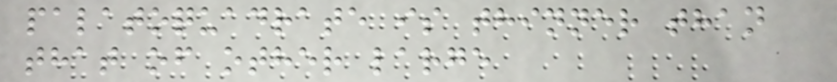palatoquadrate is thinner than
that of other large
